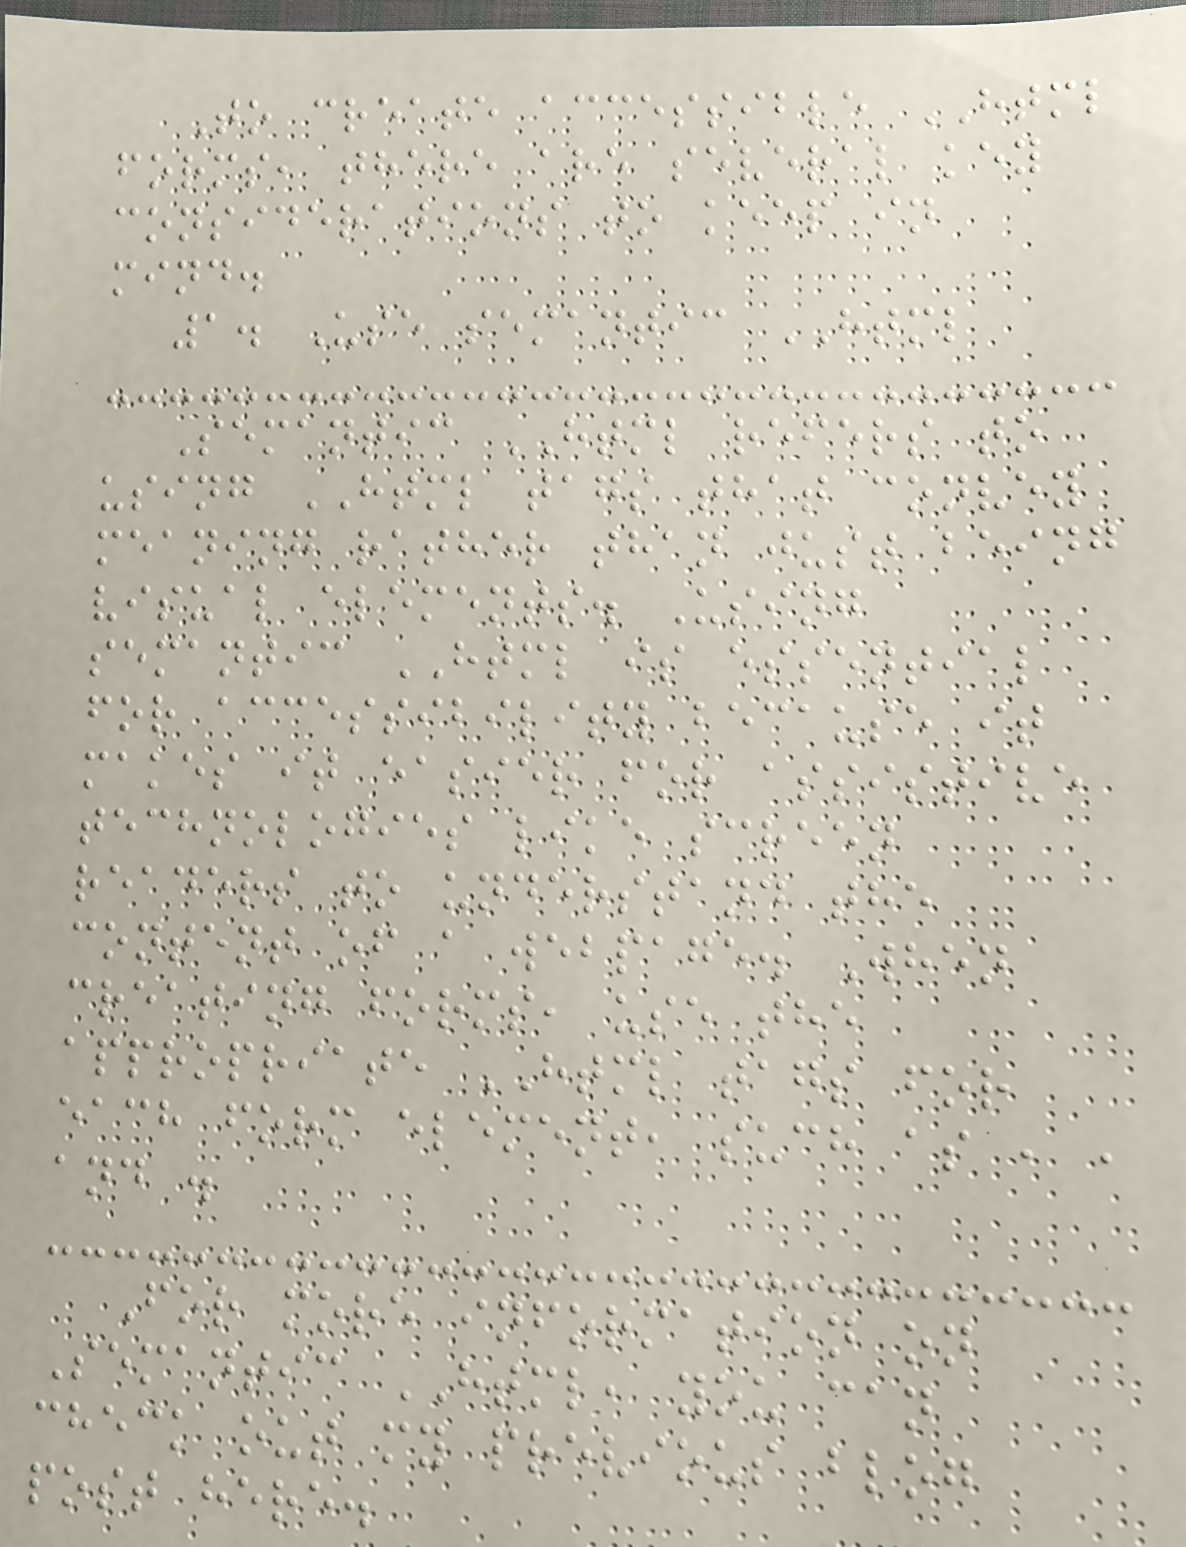To create accessible HTML
forms, there are several key
considerations to keep in
mind.
1. Use semantic HTML
Semantic HTML refers to
using HTML tags that convey
meaning rather than just being
visual elements. Using
semantic HTML is essential
for accessibility because it
makes it easier for assistive
technologies like screen
readers to understand the
content of a webpage. When
creating forms, use the
appropriate HTML tags for
each form element, such as , ,
and .
For more information on
Semantic HTML, you can
check out my previous blog
post here.
